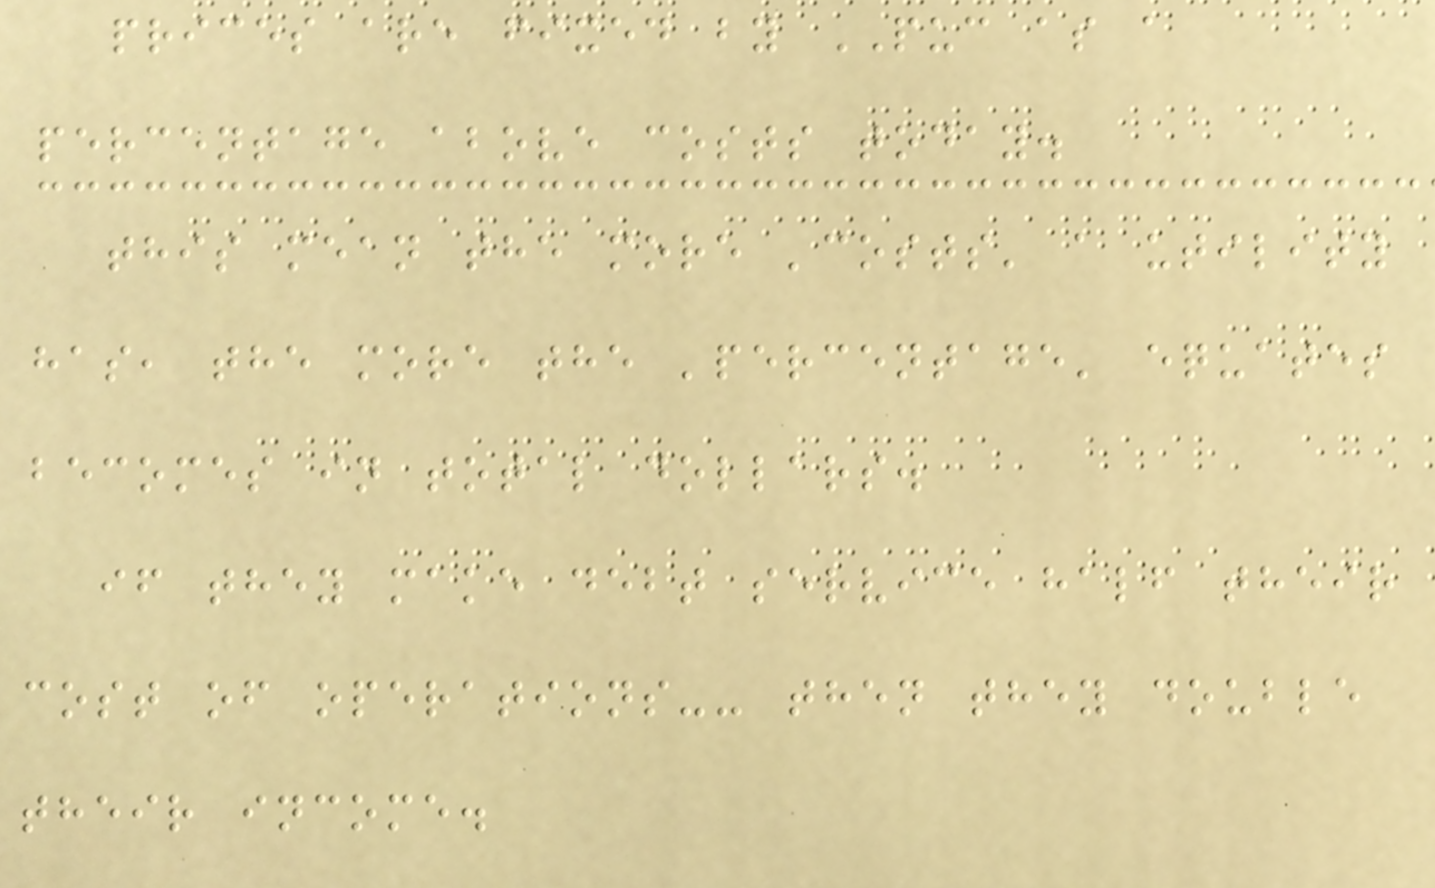prices are fixed by PUC as a
percentage above costs today.
this mean the more 'costs' a utility
has, the more the 'percentage' equates
becomes in total dollars.
if they make debt service half their
cost of operations-- then they double
their income.
